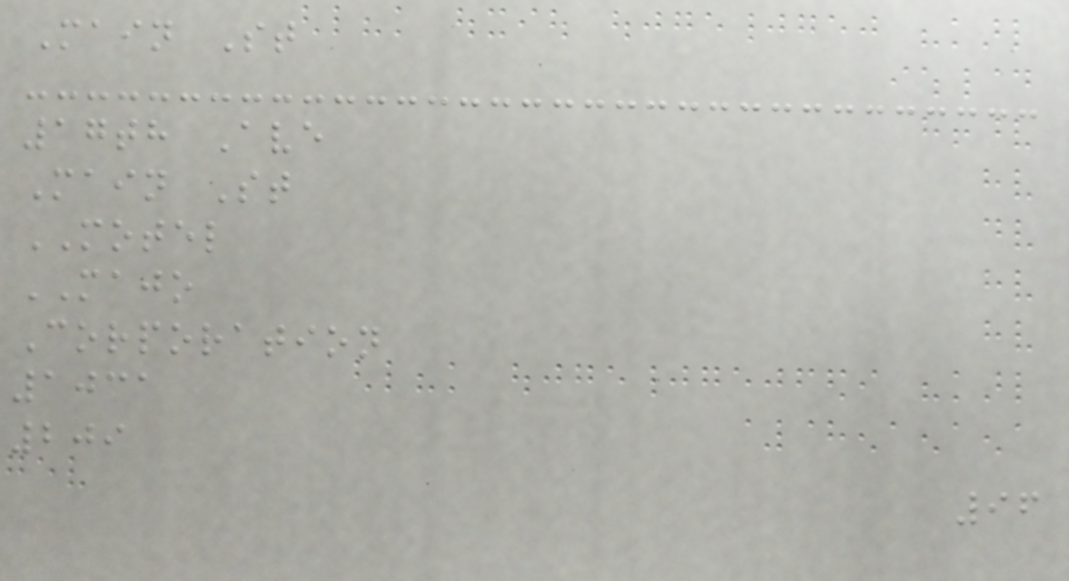Main St
17th Ave
Main St
MOTEL
MAJO
Corporation
1031
209
96
